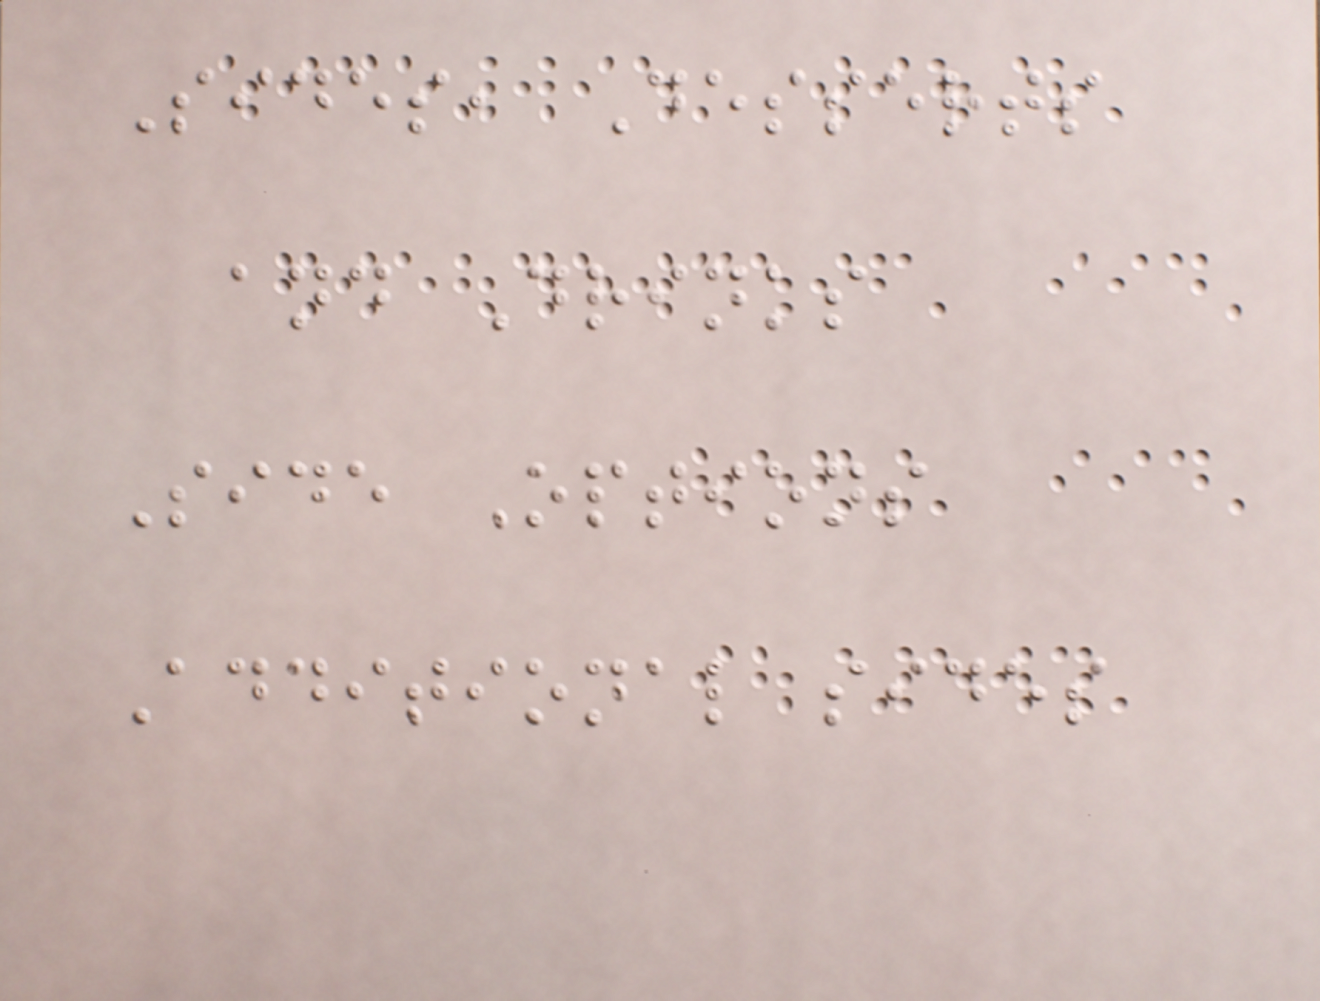Sides, Desserts
and Drinks
Side Options
Additional sides
